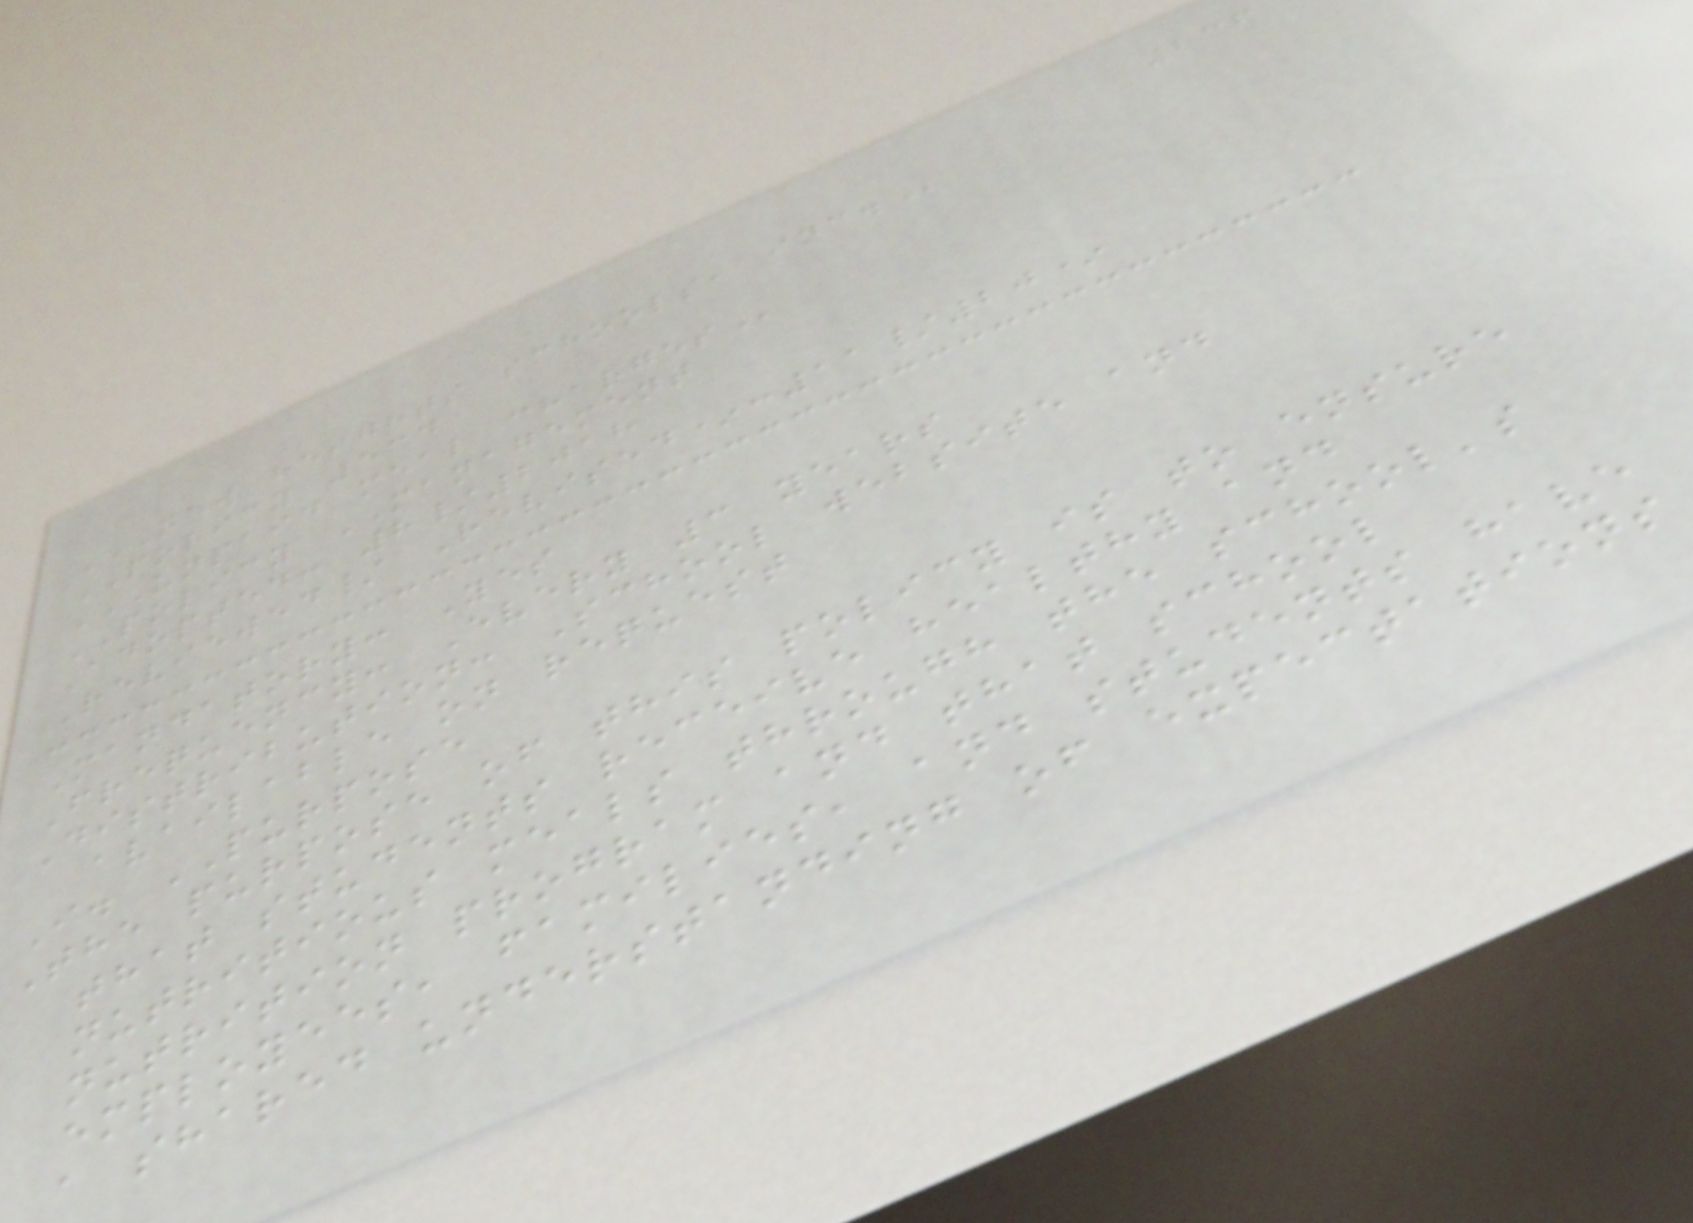236
NEW HEIGHTS SCHOOLS, INC.
POLICY 534
UNPAID MEAL CHARGES
POLICY MANAGEMENT
Adopted: 8/2018
Reviewed/ Revised*:11/20*
Mandatory: Yes
Frequency: Every 3 years
Distribution: School website and
available on request
I. PURPOSE
The purpose of this policy is to ensure
that students receive healthy and
nutritious meals through the school's
nutrition program and that school
employees, families, and students have
a shared understanding of expectations
